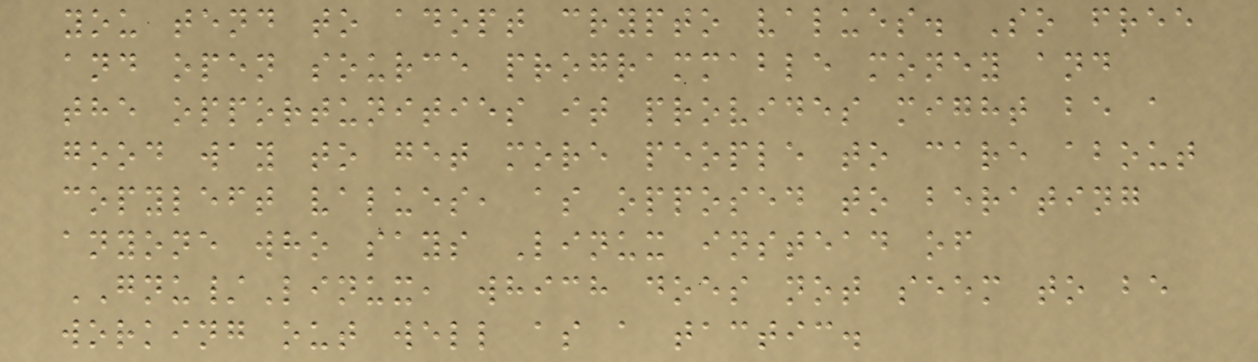you tend to adopt crypto values. So free
and open source programmable money and
the opportunities it provides might be a
good way to get more people to care about
copyleft values, as opposed to berating
anyone who says Linux instead of
GNU/Linux, which does not seem to be
working out well as a tactic.
